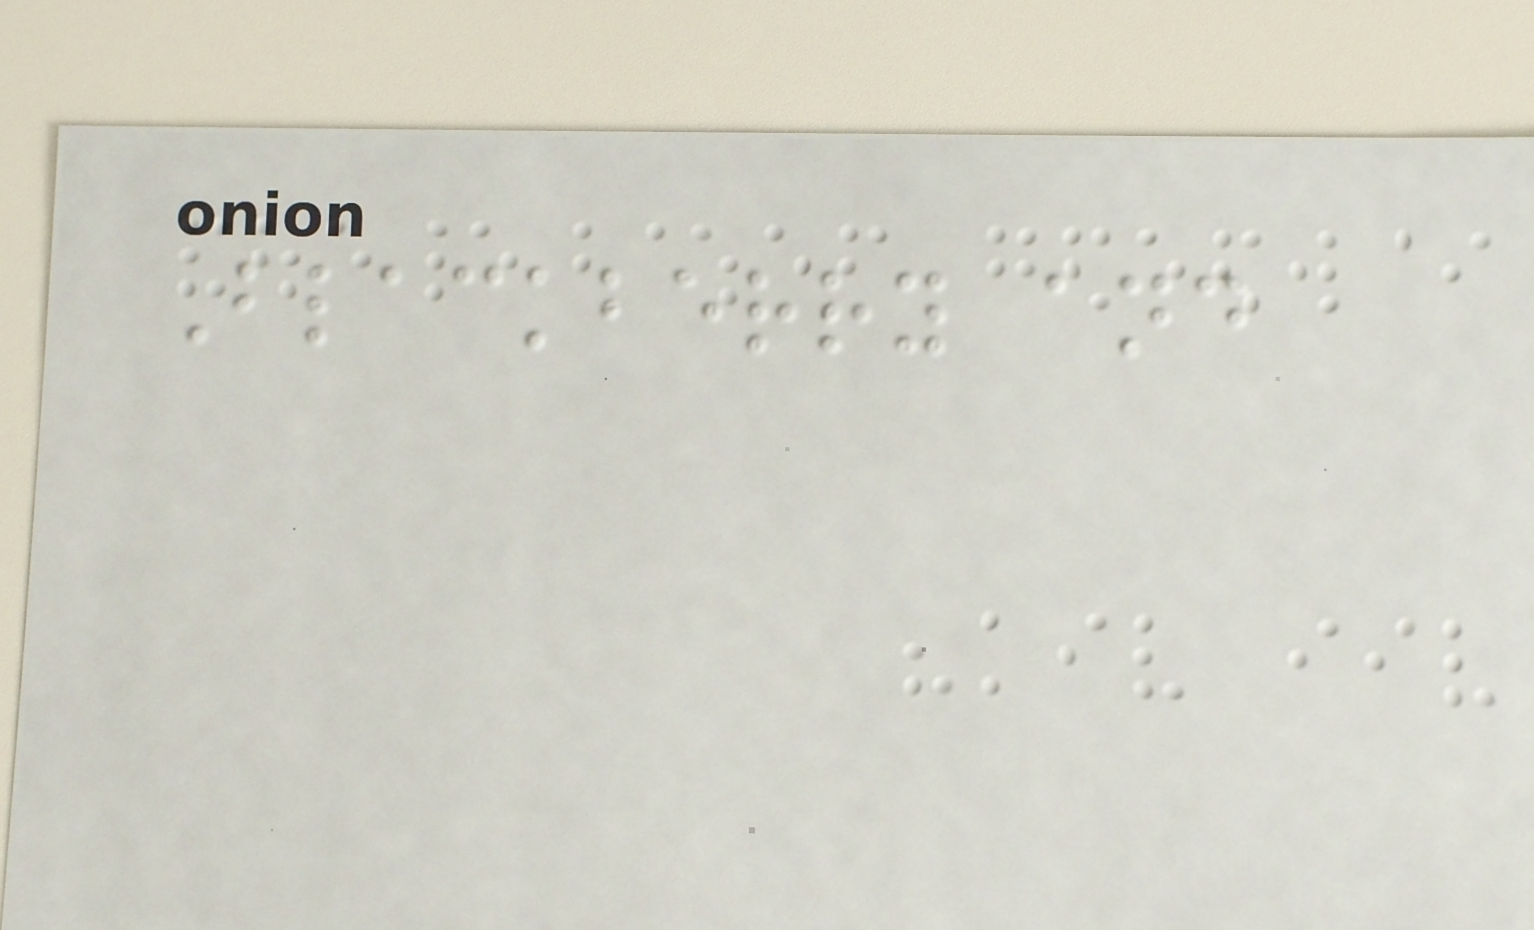Blackberry and
